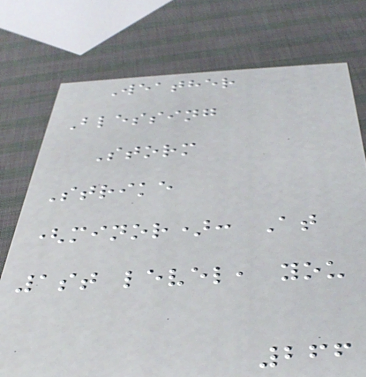Weather
Blessing
Storm
Strike
(minor): At
1st level, you
266
